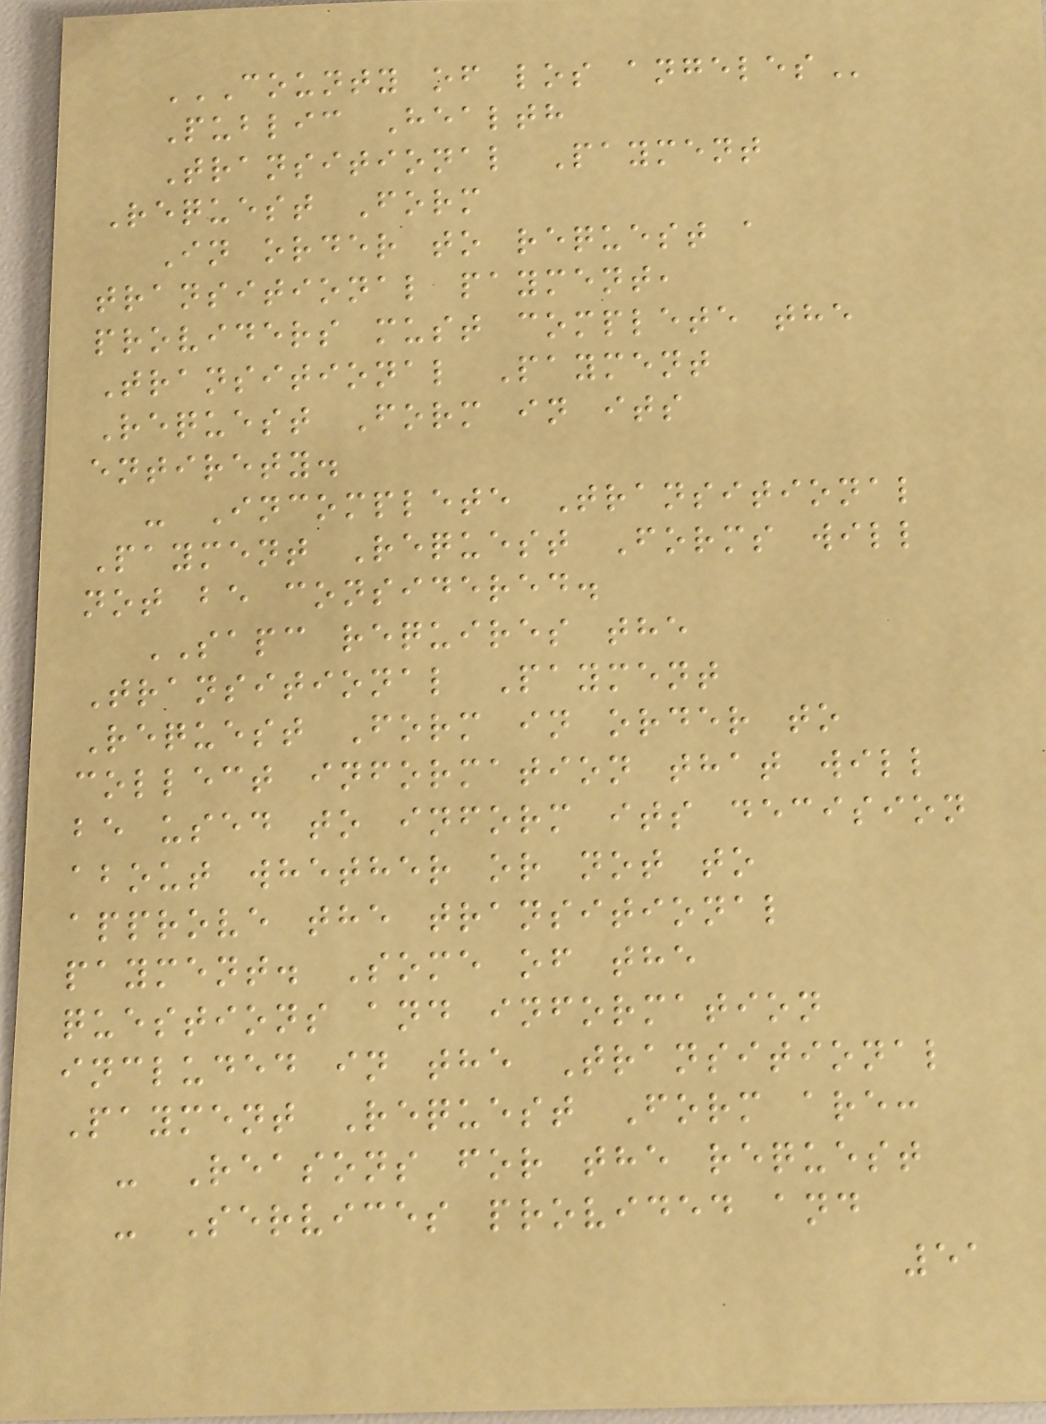COUNTY OF LOS ANGELES
Public Health
Transitional Payment
Request Form
In order to request a
transitional payment,
providers must complete the
Transitional Payment
Request Form in its
entirety.
- Incomplete Transitional
Payment Request Forms will
not be considered.
SAPC requires the
Transitional Payment
Request Form in order to
collect information that will
be used to inform its decision
about whether or not to
approve the transitional
payment. Some of the
questions and information
included in the Transitional
Payment Request Form are:
- Reasons for the request
- Services provided and
51
